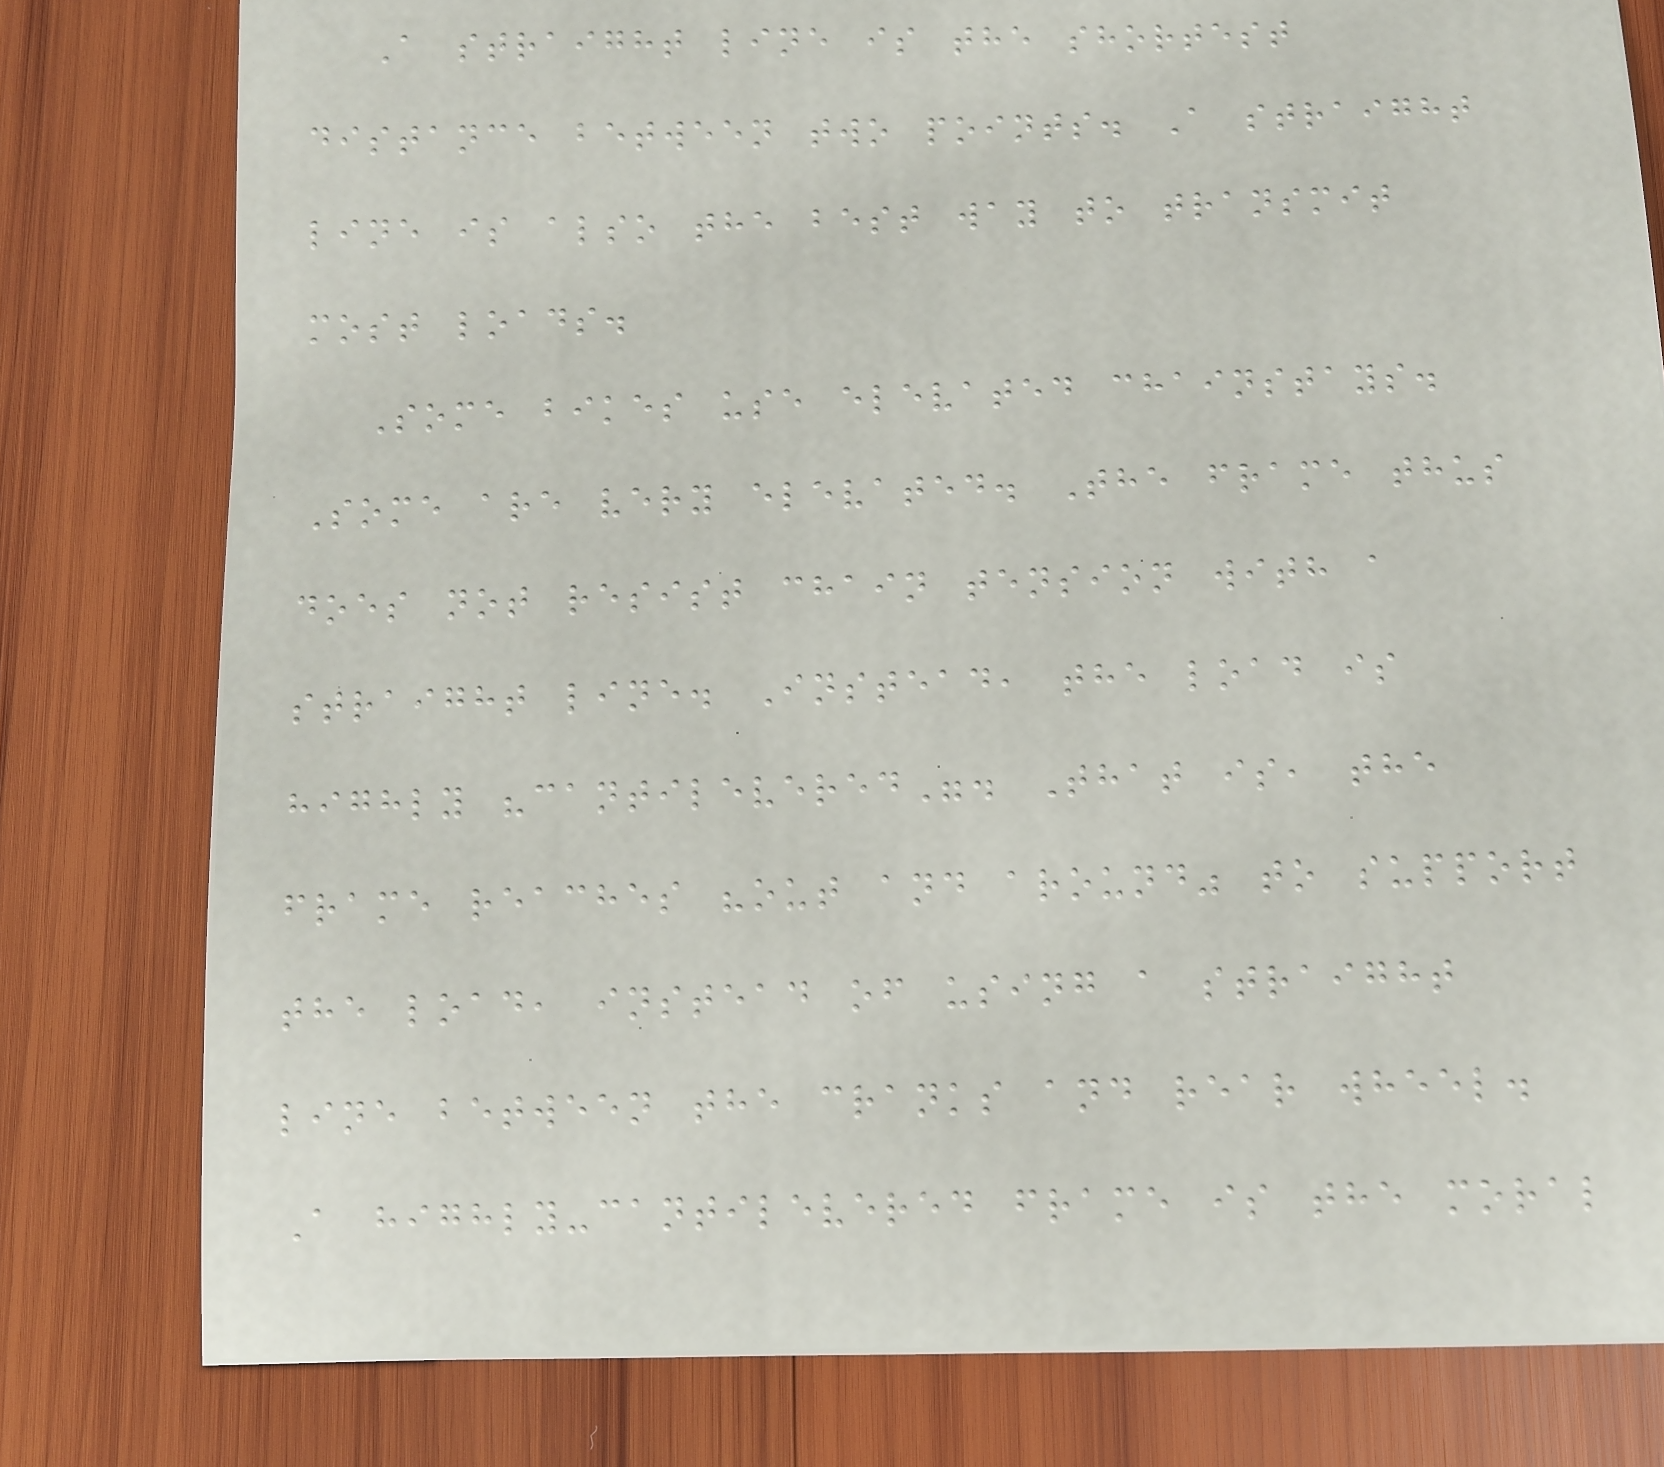A straight line is the shortest
distance between two points. A straight
line is also the best way to transmit
most loads.
Some bikes use elevated chainstays.
Some are very elevated. The frame thus
does not resist chain tension with a
straight line. Instead, the load is
highly "cantilevered". That is, the
frame reaches "out and around" to support
the load, instead of using a straight
line between the cranks and rear wheel.
A highly-cantilevered frame is the moral
